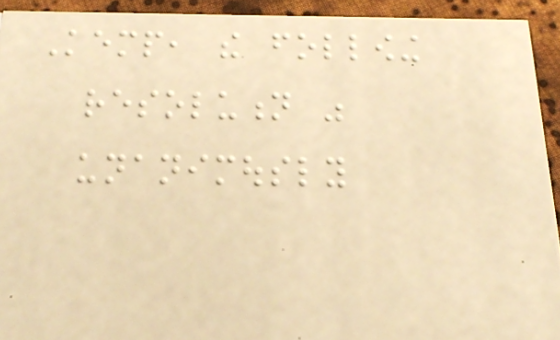Kemp, the following
resolution was
unanimously
